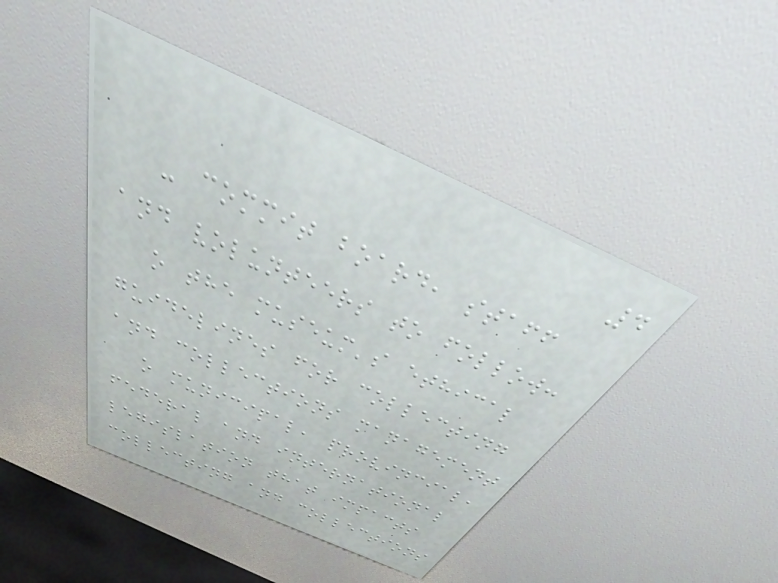4
- commit board, staff
and volunteers to follow:
o the museum's ethical
guidelines for collecting
and collections management
o municipal, provincial,
federal and international
legislation that impacts
collecting and collections
